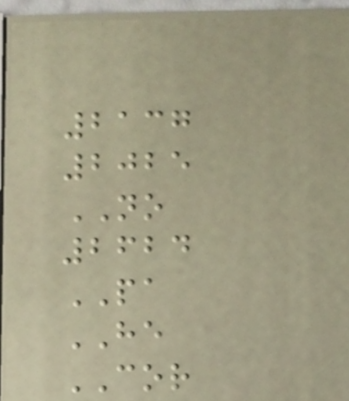2137
2025
NO
2624
PA
HE
COR
